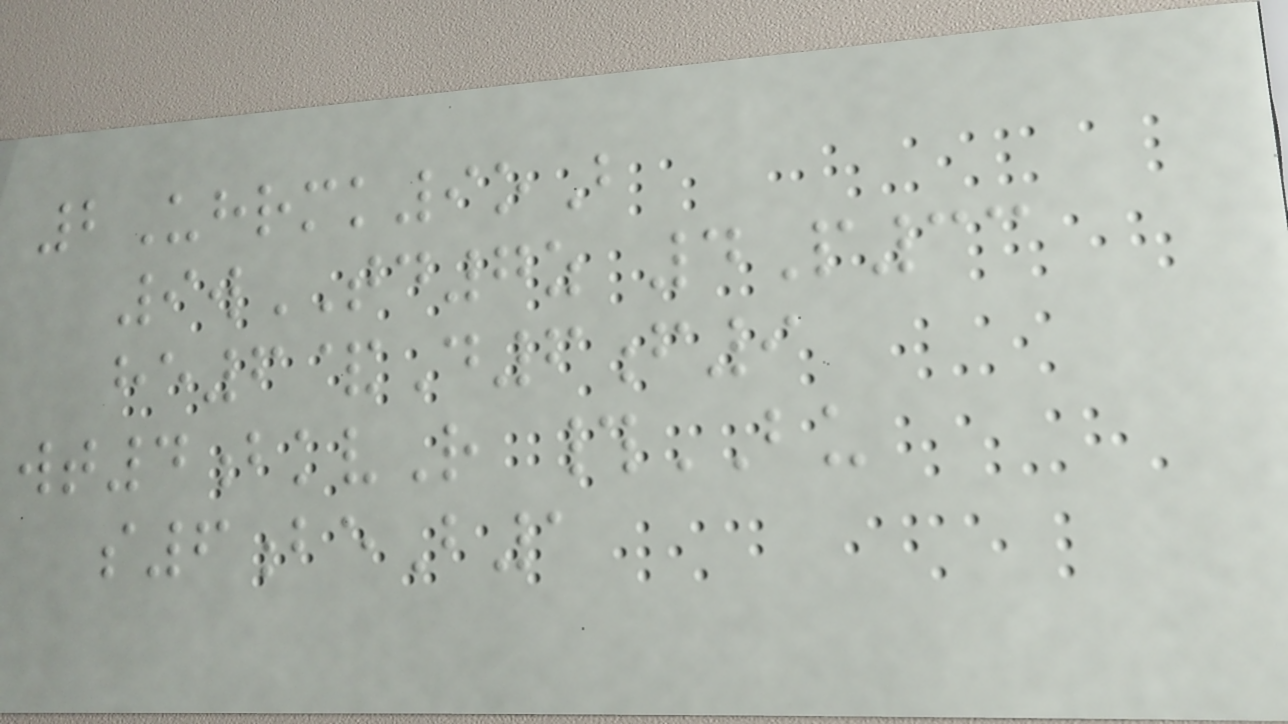2Uhrmk9oB
9wTD7z 4P33
he6&D6f9
wt4bkvR #BU
s6beB1
